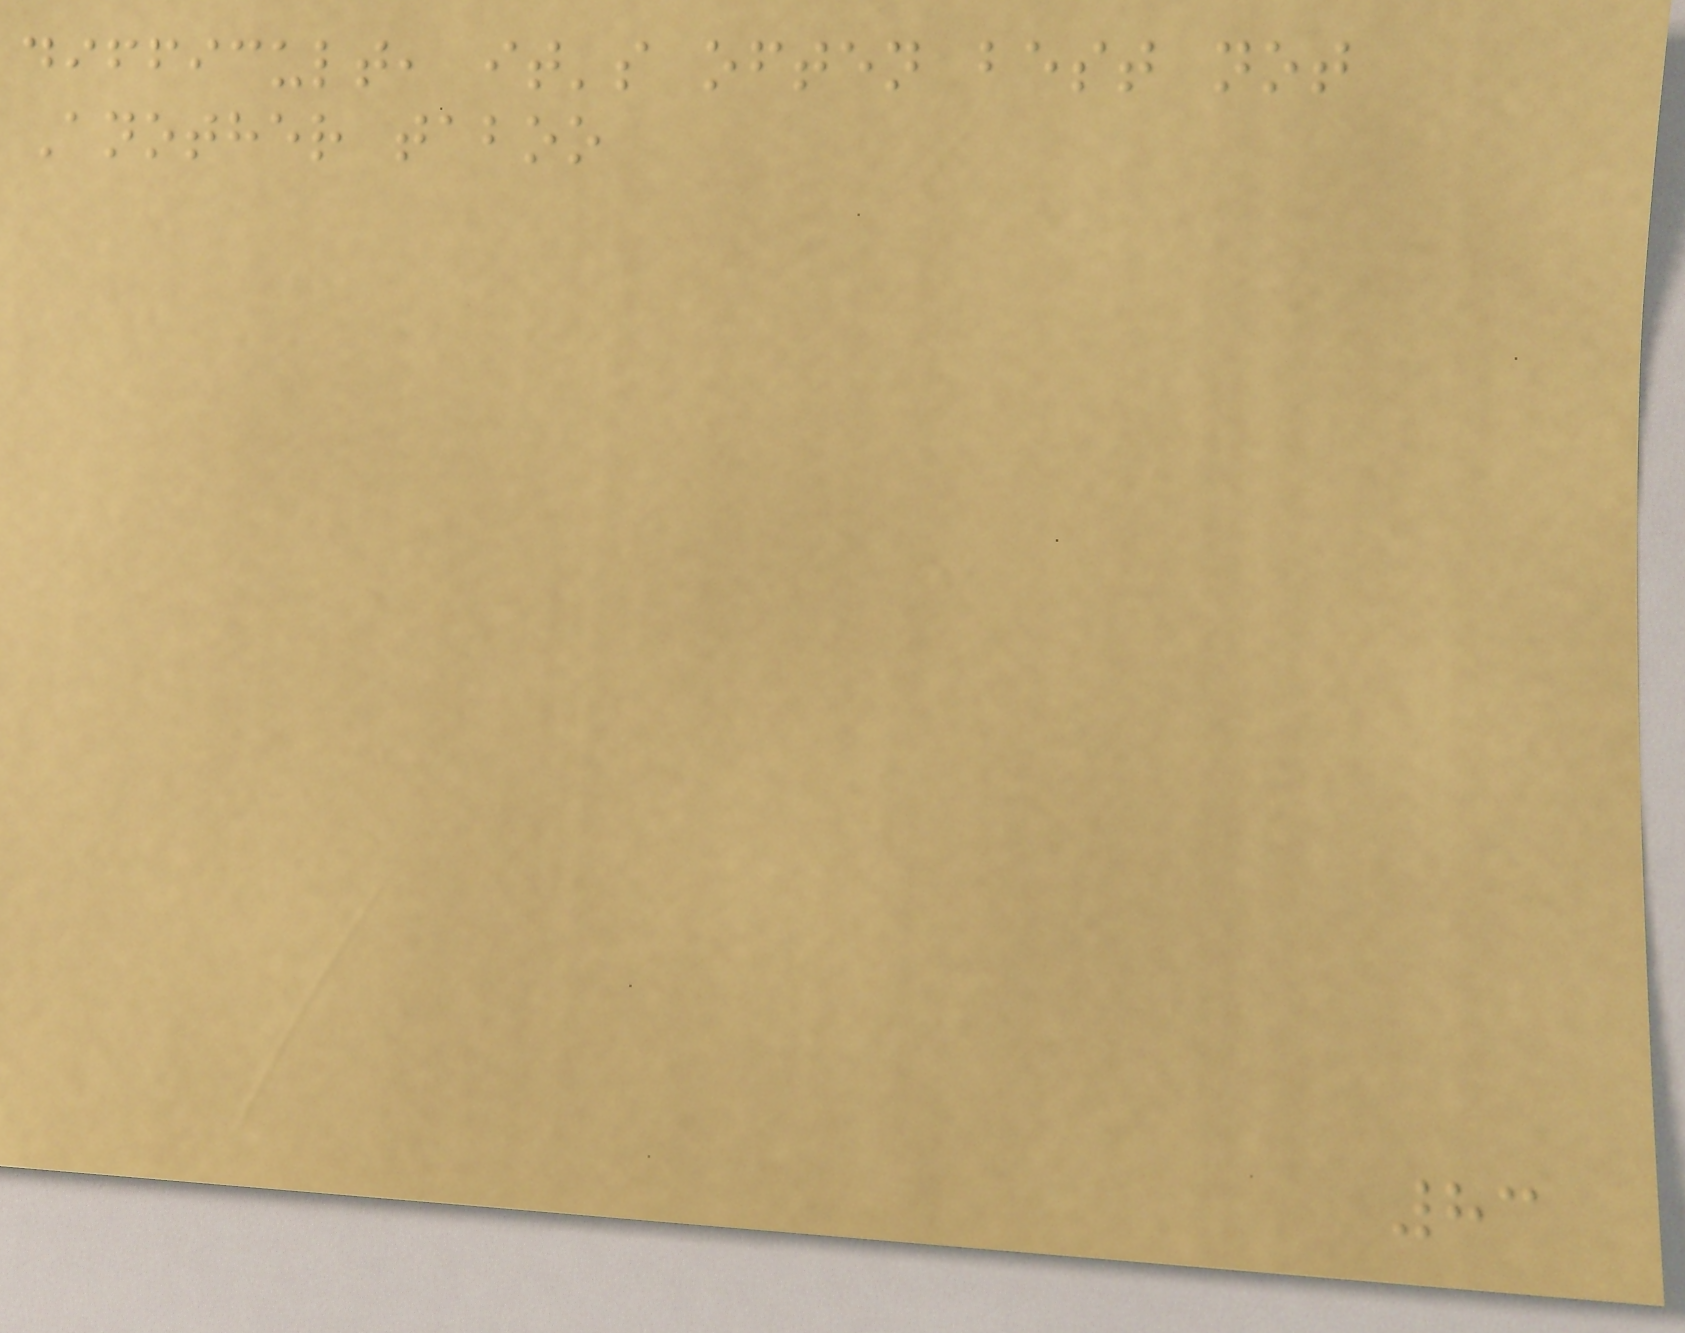difficult, it's often best not
Another taboo
83
